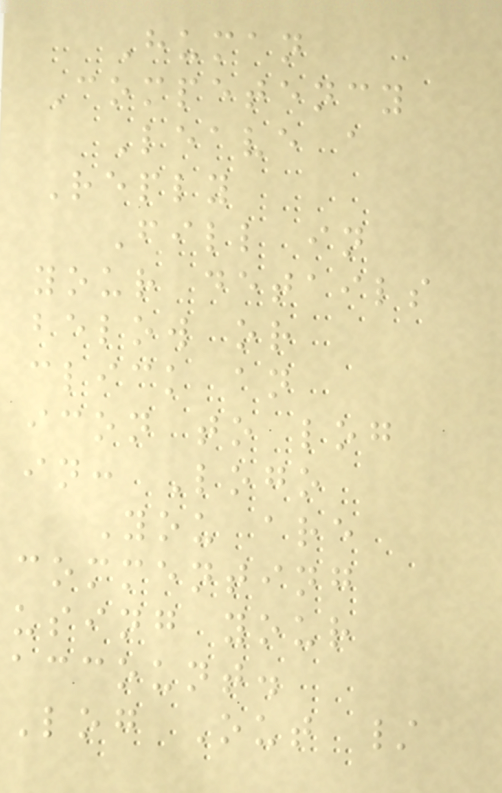Human
Competency
Leave a
Reply
Fill in
your details
below or
click an
icon to log
in: Logo
You are
commenting
using your
account.
Log Out /
